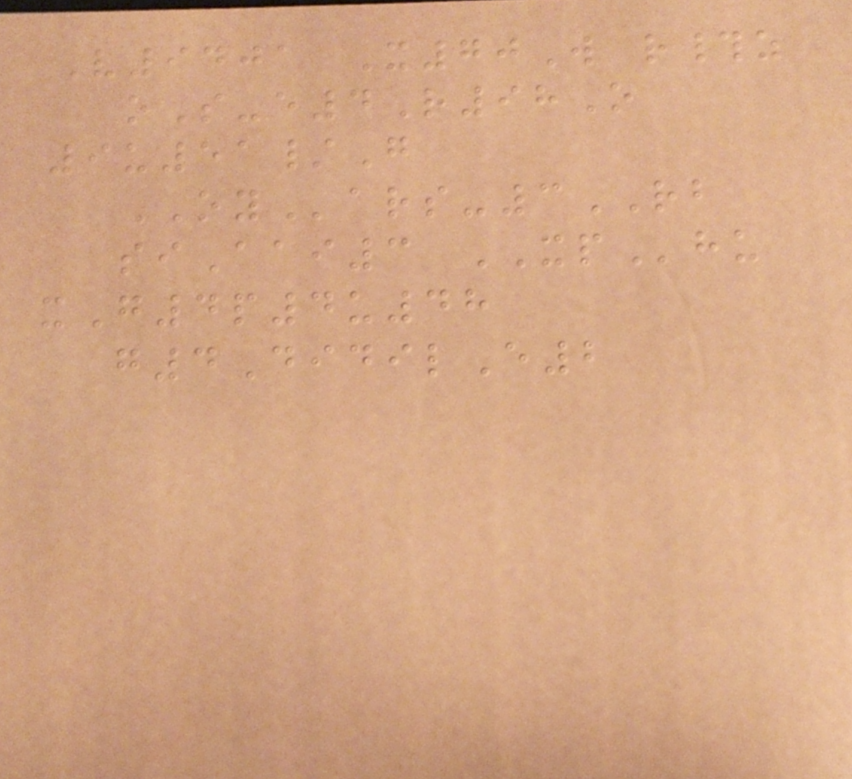V9401 X70W r#z
oS-e4R98O
9u51/G
OYars-3RB
siAai3 XPhu
xG4p4u48
g4DidilE2
